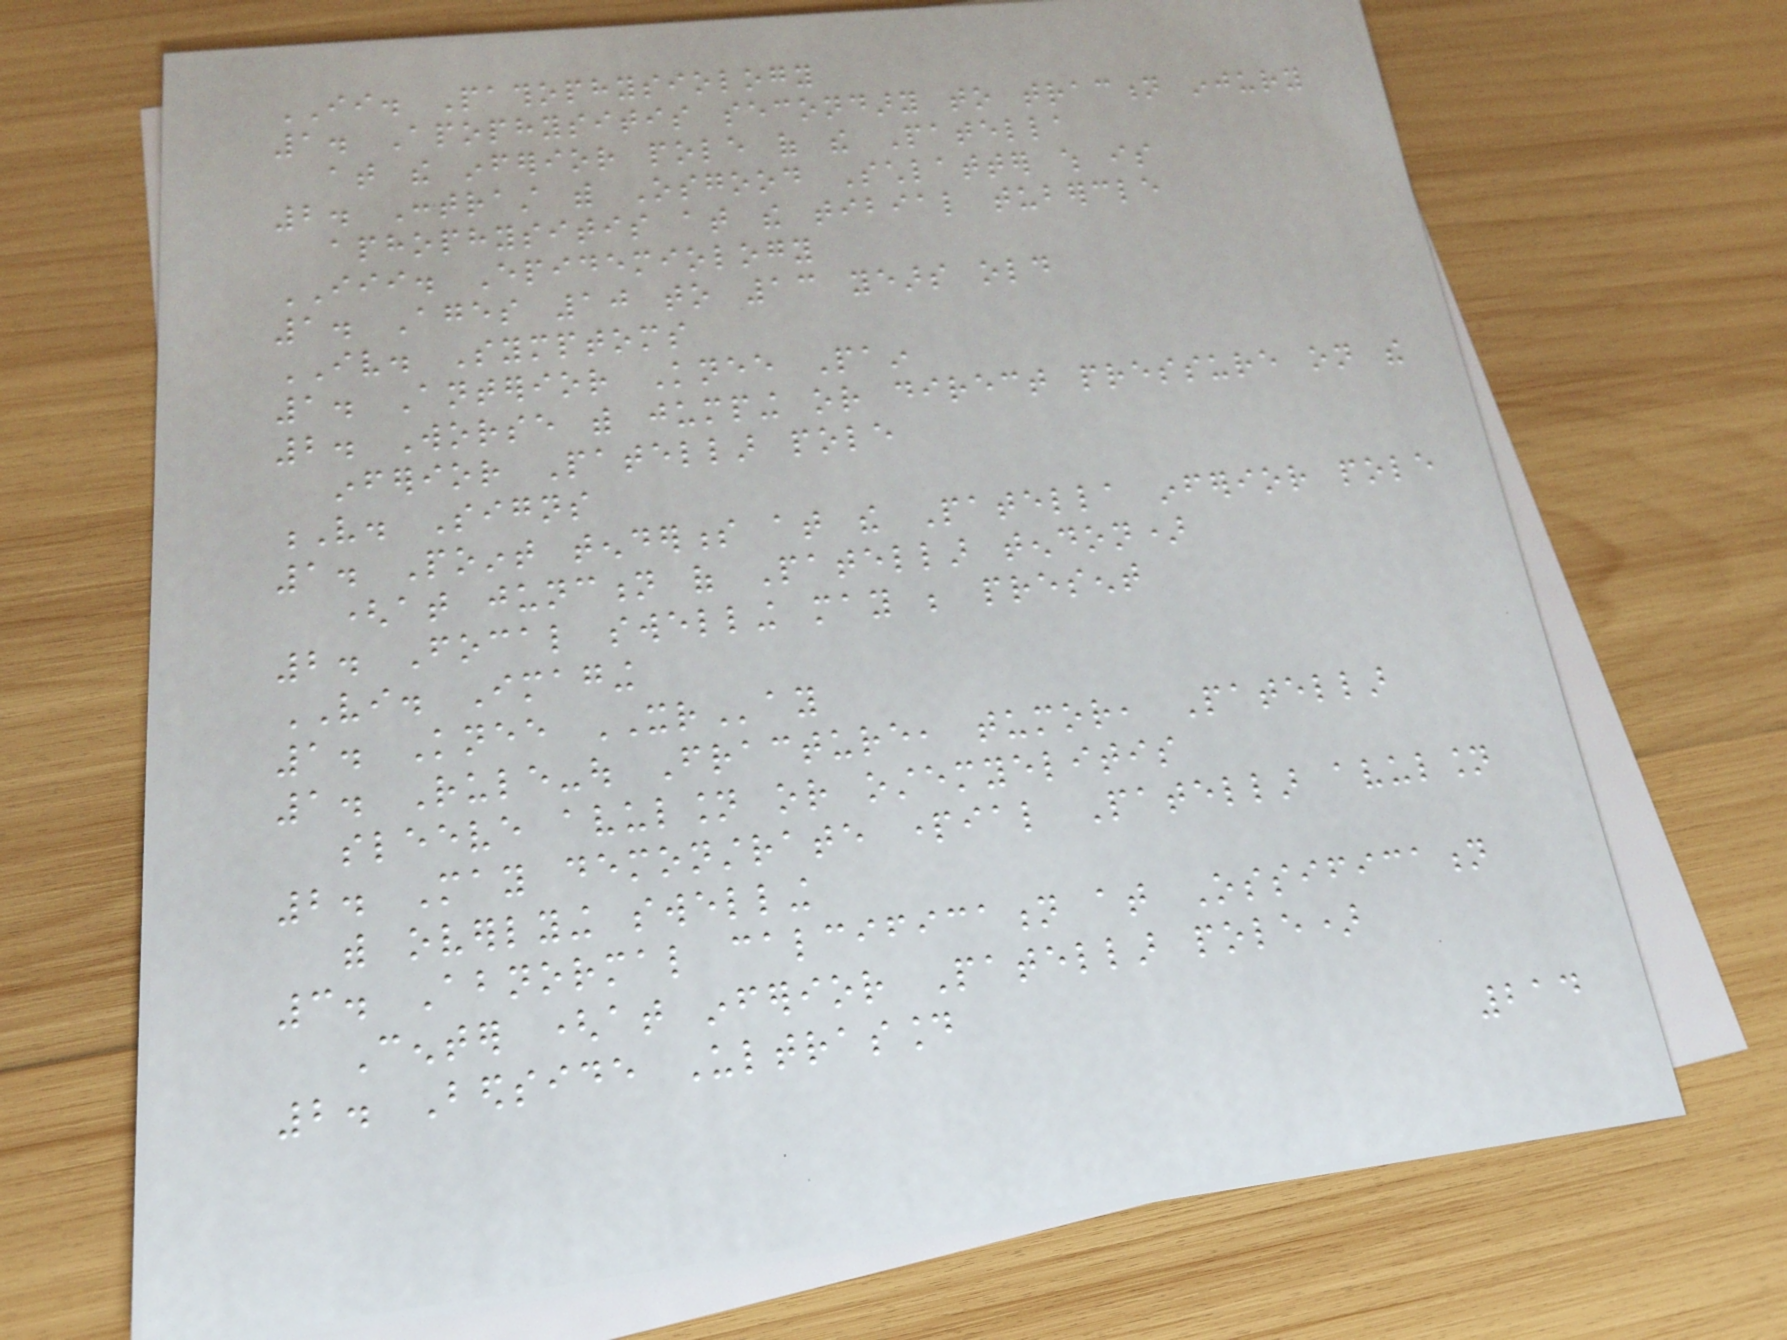II. Pathophysiology
1. Apophysitis secondary to traction injury
at the inferior pole of the Patella
2. Contrast with Osgood Schlatter which is
aphophysitis at the tibial tubercle
III. Epidemiology
1. Ages 10 to 13 years old
IV. Symptoms
1. Anterior Knee Pain
2. Worse with jumping or direct pressure on the
inferior Patellar pole
V. Signs
1. Point tenderness at the Patella inferior pole
(at junction of Patellar tendon)
2. Focal swelling may be present
VI. Imaging
1. Knee XRay
1. Rule-out Fracture, tumor, Patellar
sleeve avulsion or ostemyelitis
2. May demonstrate partial Patellar avulsion
with overlying swelling
3. Abnormal calcification at Ossification
Center (at inferior Patellar pole)
2. Bedside Ultrasound
214
